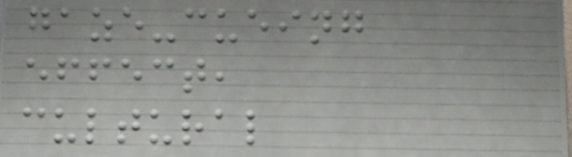gaze-cueing
effect,
cultural
